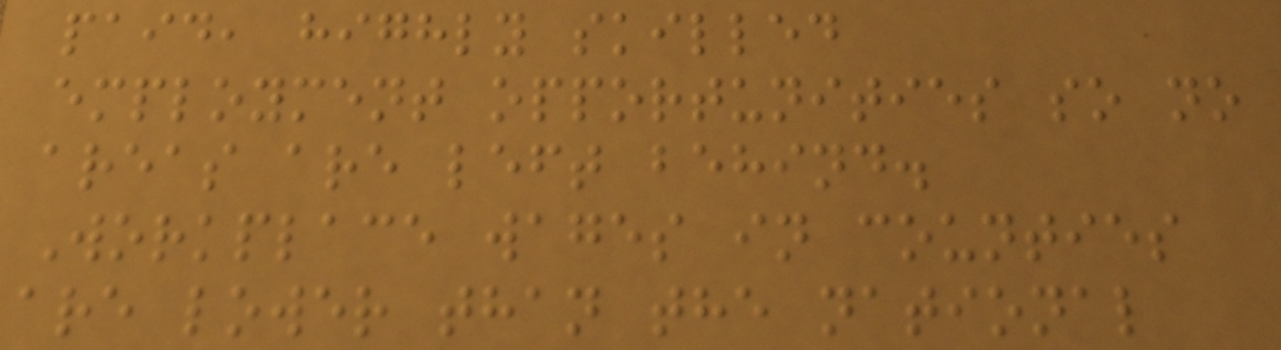paid, highly skilled
employment opportunities so no
areas are left behind.
Workplace wages in counties
are lower than the national
